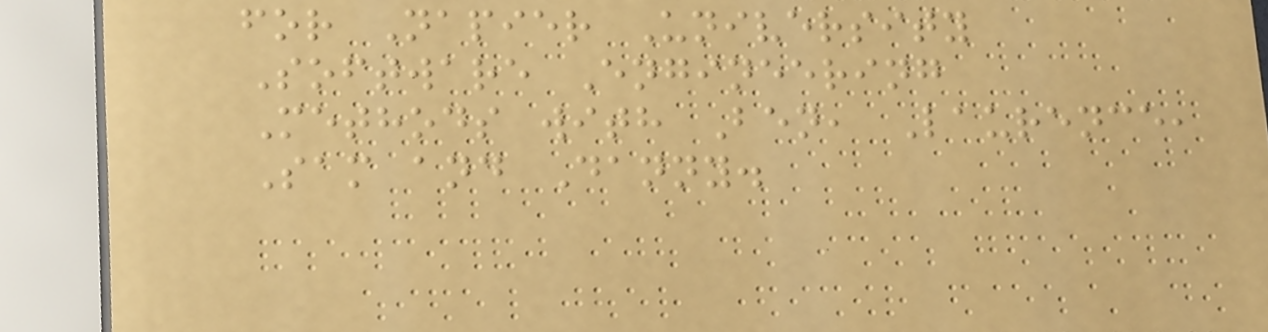for Napier University
Software Engineering
Methods with Ben, Laurence,
Sam and Danny.
